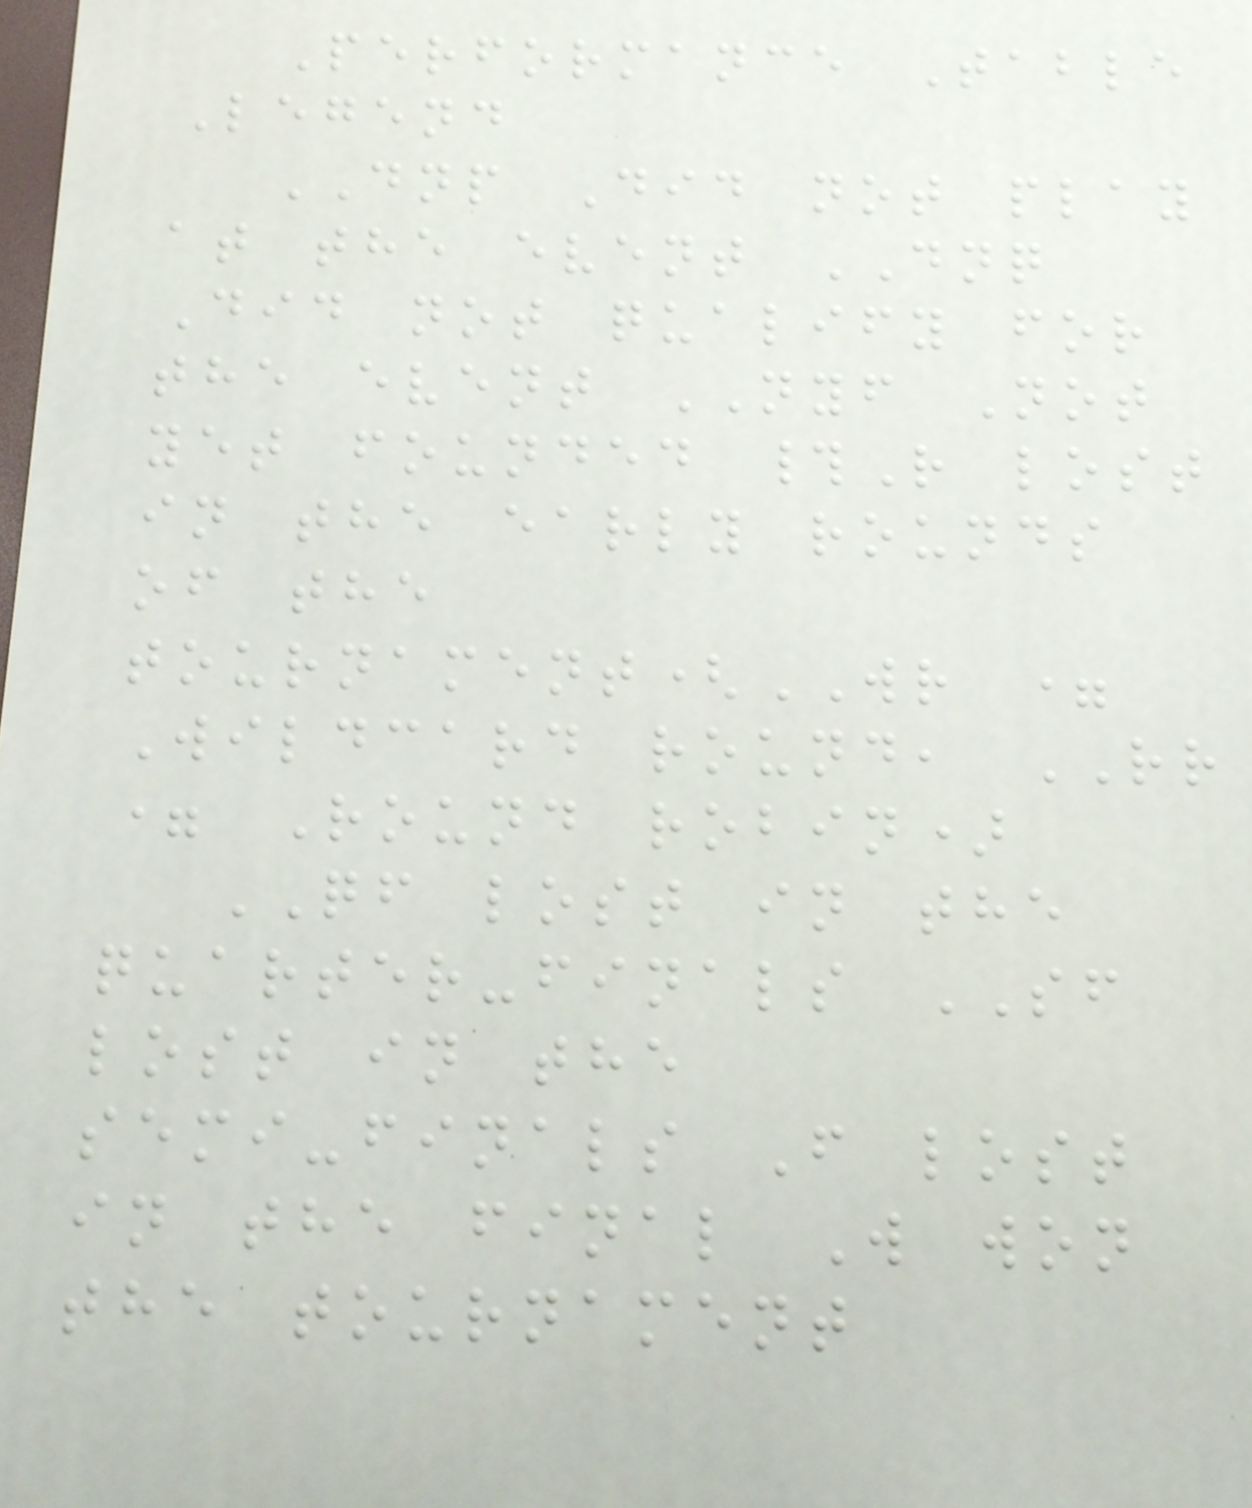Performance Table
Legend
DNP Did not play
at the event DNQ
Did not qualify for
the event NYF Not
yet founded #R lost
in the early rounds
of the
tournament(WR =
Wildcard round, RR
= Round robin)
QF lost in the
quarter-finals SF
lost in the
semi-finals F lost
in the final W won
the tournament
